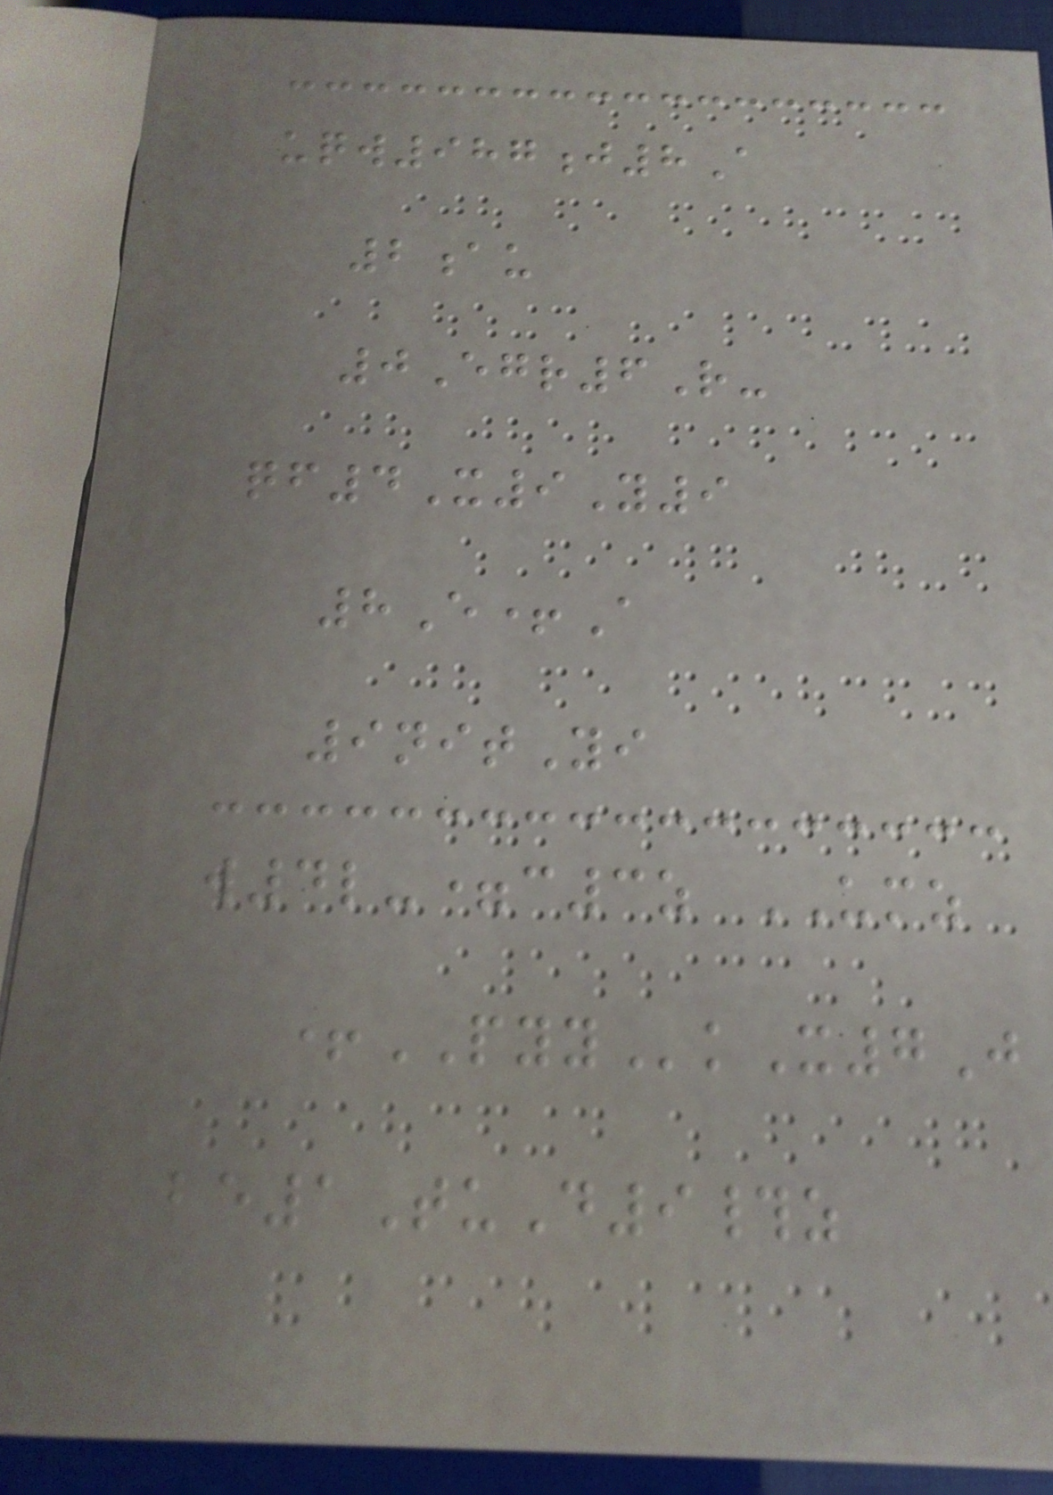uqw987j8A
2au
0Egr6R-
qf4X9Y9
8E+A
9nitYi
w4l-=c3z UMZ
+PYYkX7J
be1TuD9#z
